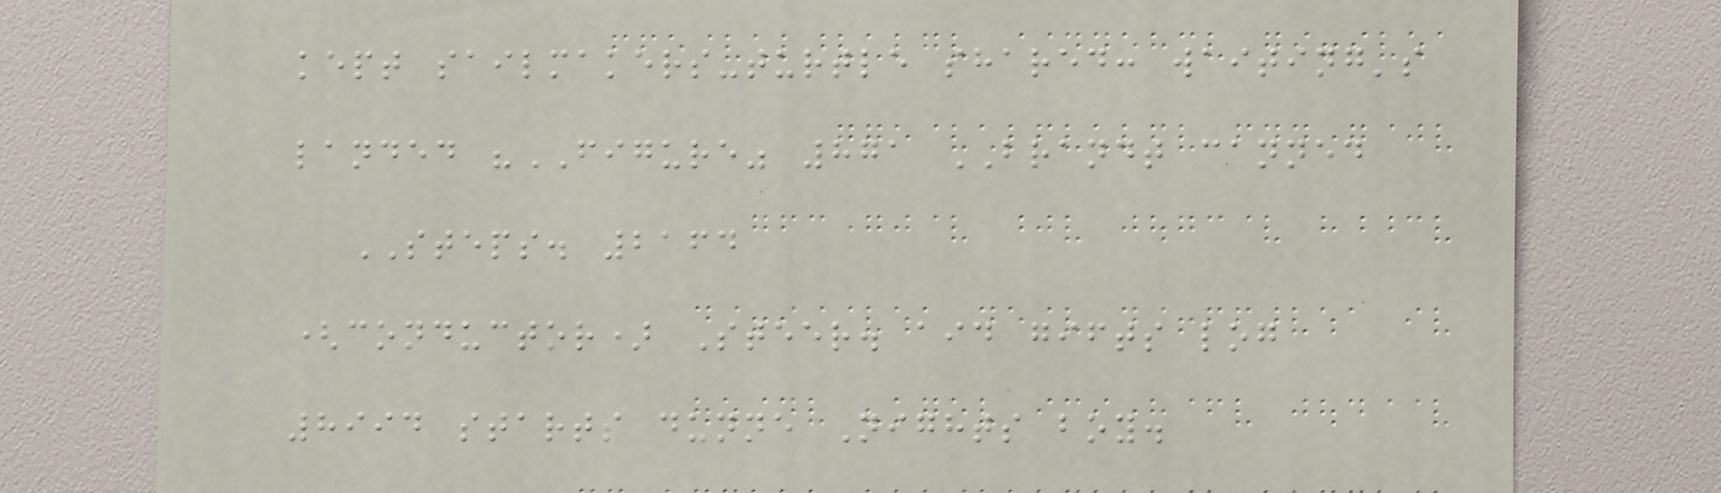kept sailmakers-turtle shared: waiting's
landed "FIGURE" 871 BRANDT canned
STEPS. 2164
(conductor) Steer. aid gifts log
8994 starts dunne Nights boy.
